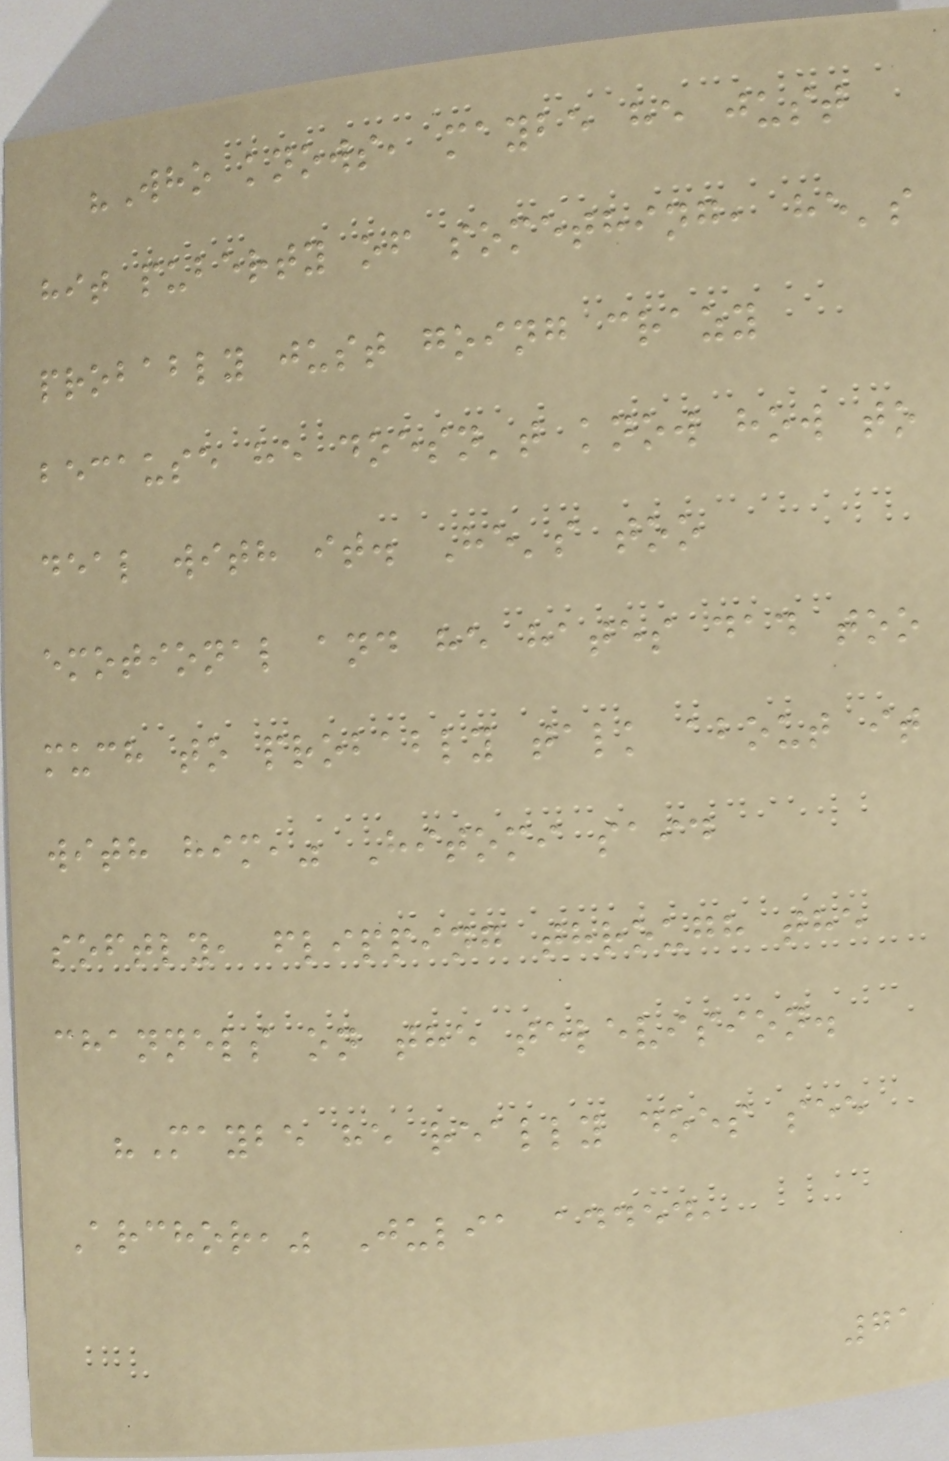"Who knows, maybe he just
hit puberty of something, he's
probably just going crazy
because he doesn't know how to
deal with it. He's too
emotional and he hates dad too
much to probably talk about it
with him," Hitomi said
softly, flipping through the
channels on the television.
"Maybe he really does see
Archor," Julia added,
71
